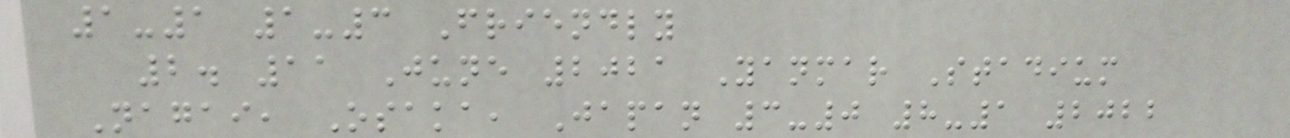1-1 1-3 Friendly
2. 11 June 2021 Yanmar Stadium
Nagai, Osaka, Japan 3-0 8-1 2022
